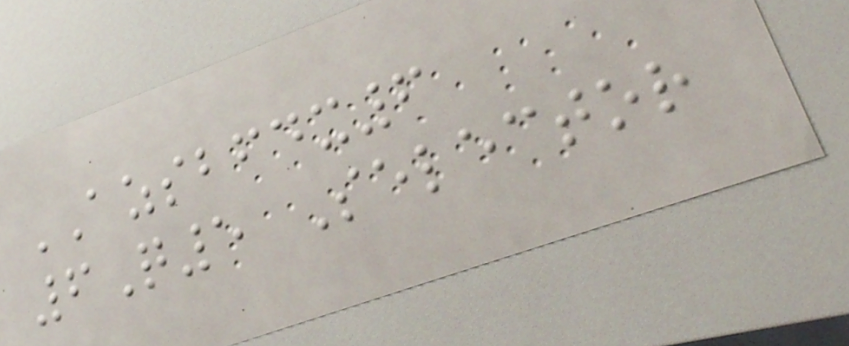AZSBFDX6
6Q5 Selector
